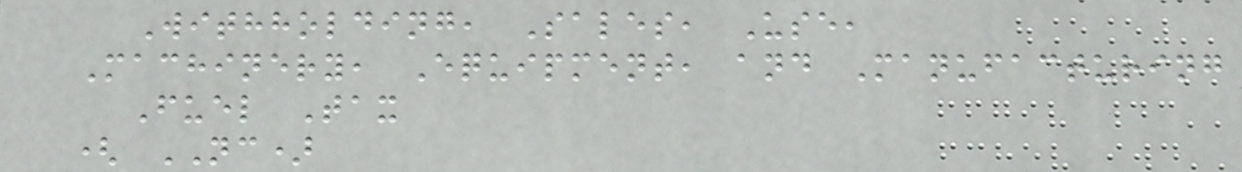Withholding, Sales, Use,
Machinery, Equipment, and Manufacturing
Fuel Tax
( NC)
